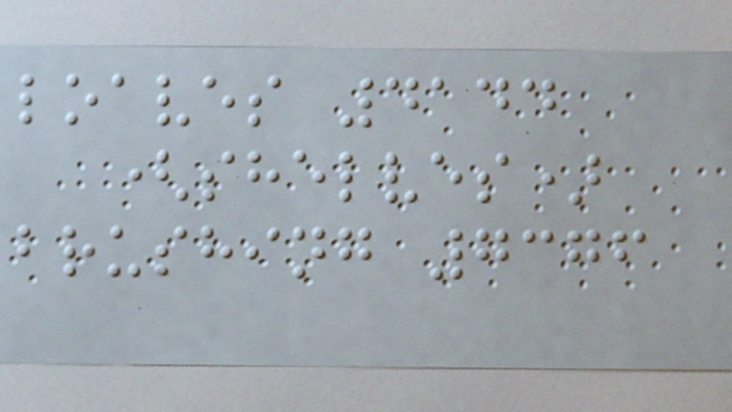loaves 4144
(shelves)
brushing 7376
